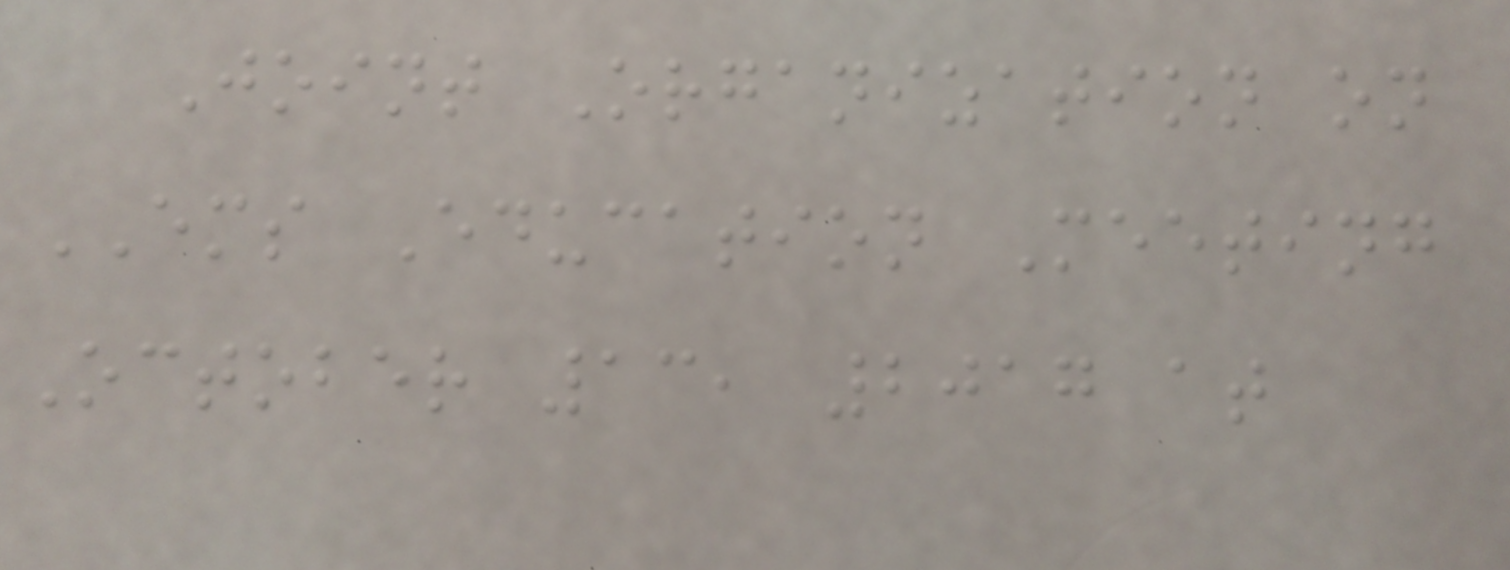Joint Organization on
EMS Education Meeting
October 13, 2017 at
